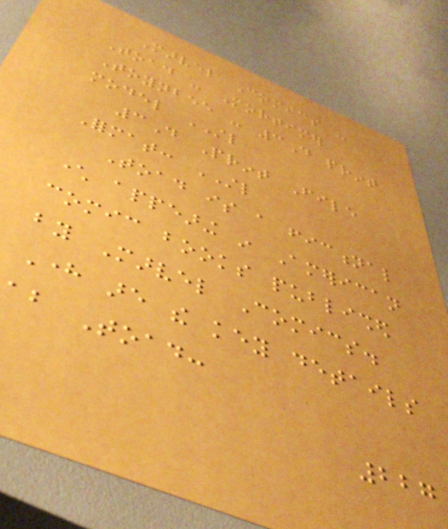Marvel Comics -
Toad - Mortimer
Toynbee - 3D print
model STL
3D Print File
Format: STL
Toad is a fictional
character appearing in American
comic books published
by Marvel Comics.
Here are the key details
about Toad:
227
